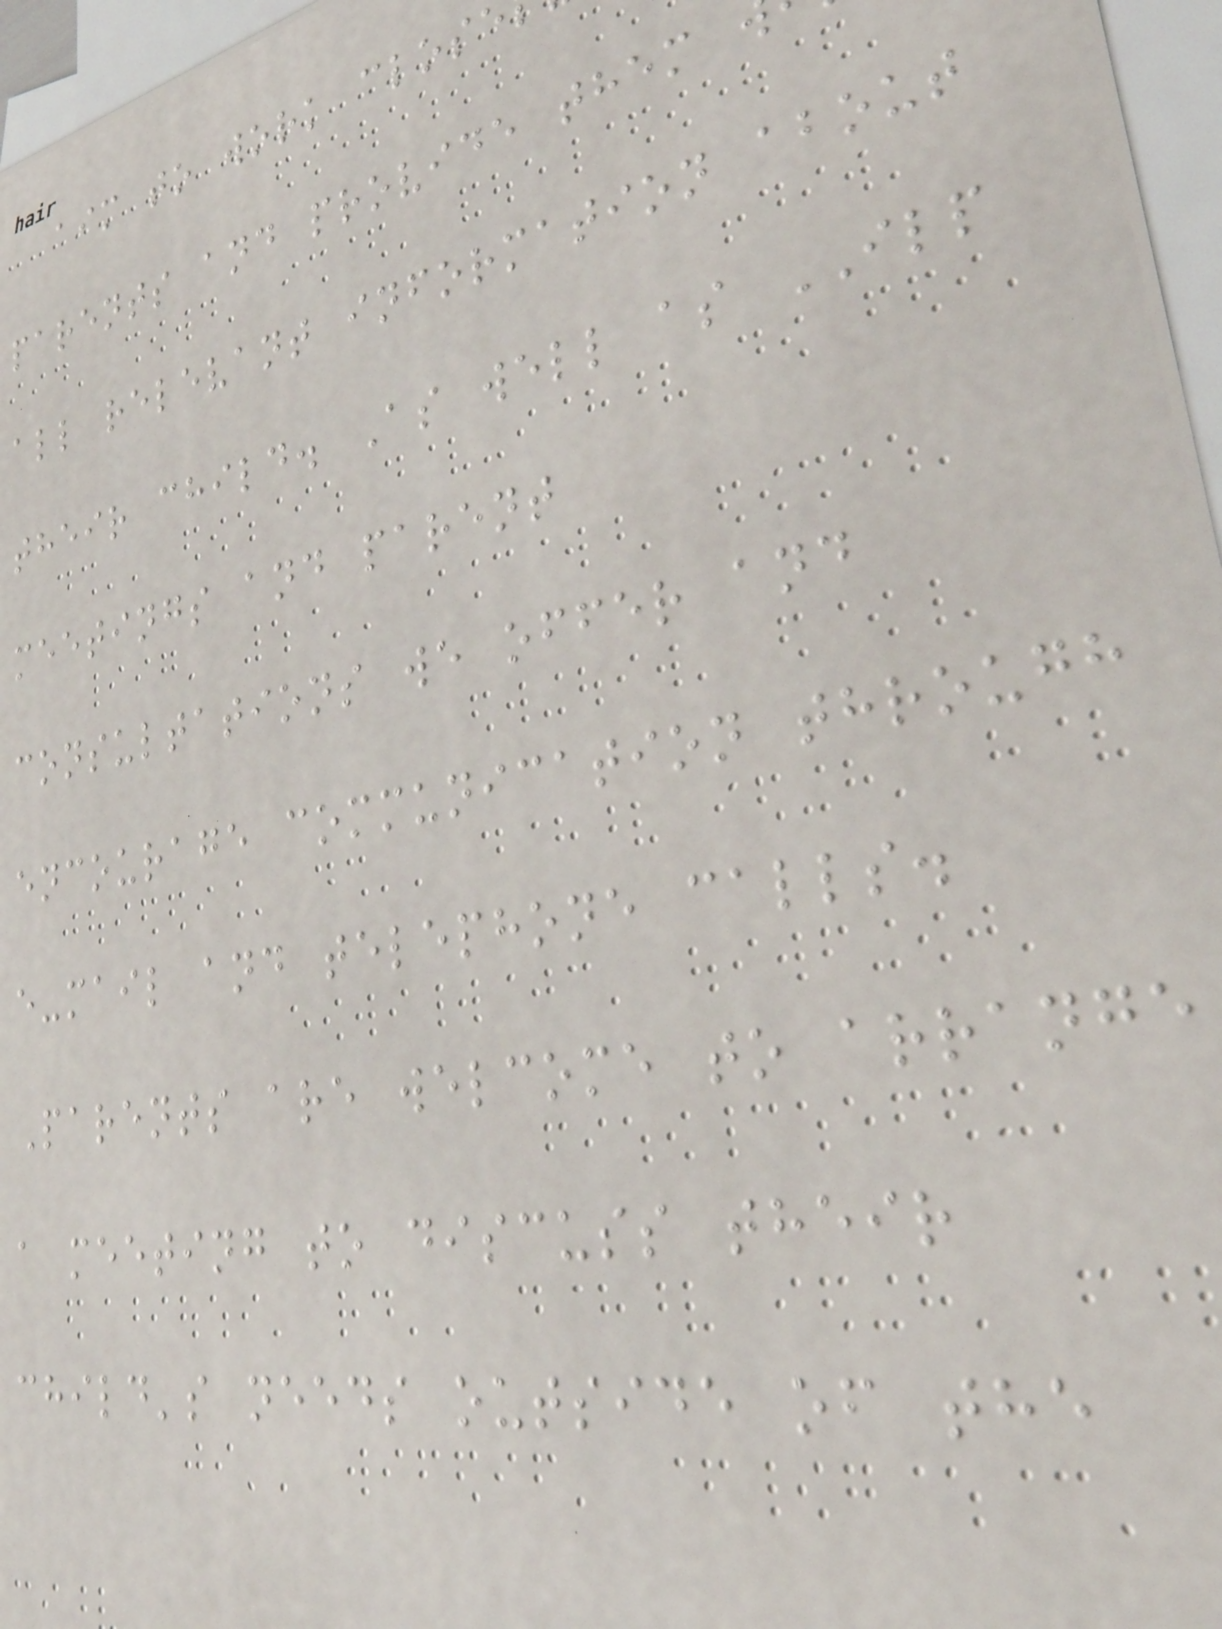aim to work clos
parents and provide them
all relevant information about
their child. As well as ILP
meetings and parent
consultations we offer and
encourage communication through
e-mail and telephone calls.
Parents are welcome to arrange
a meeting to discuss their
child's needs outside of the
